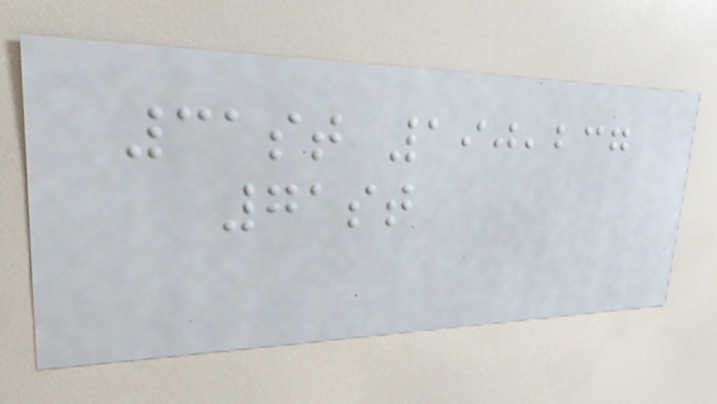31st 190,237
71st
